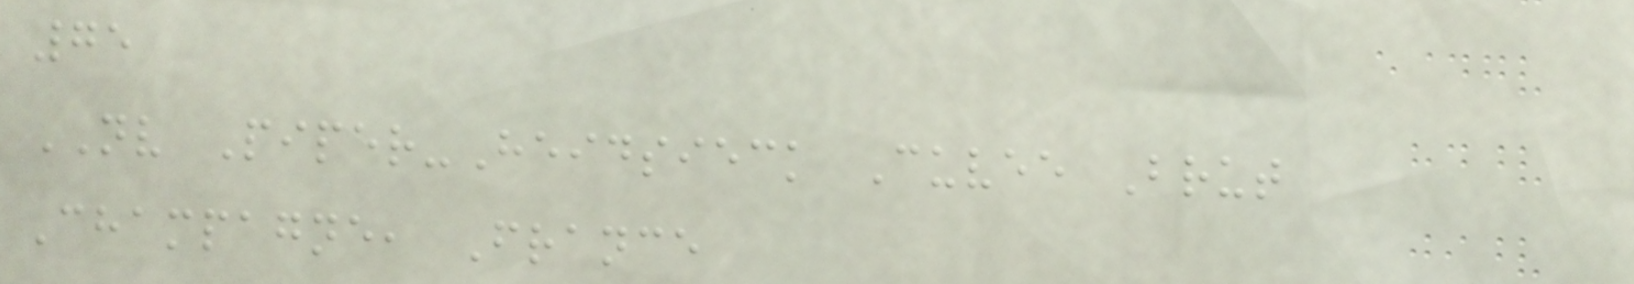75
NV Piper-Heidsieck Cuvee Brut
Champagne, France
